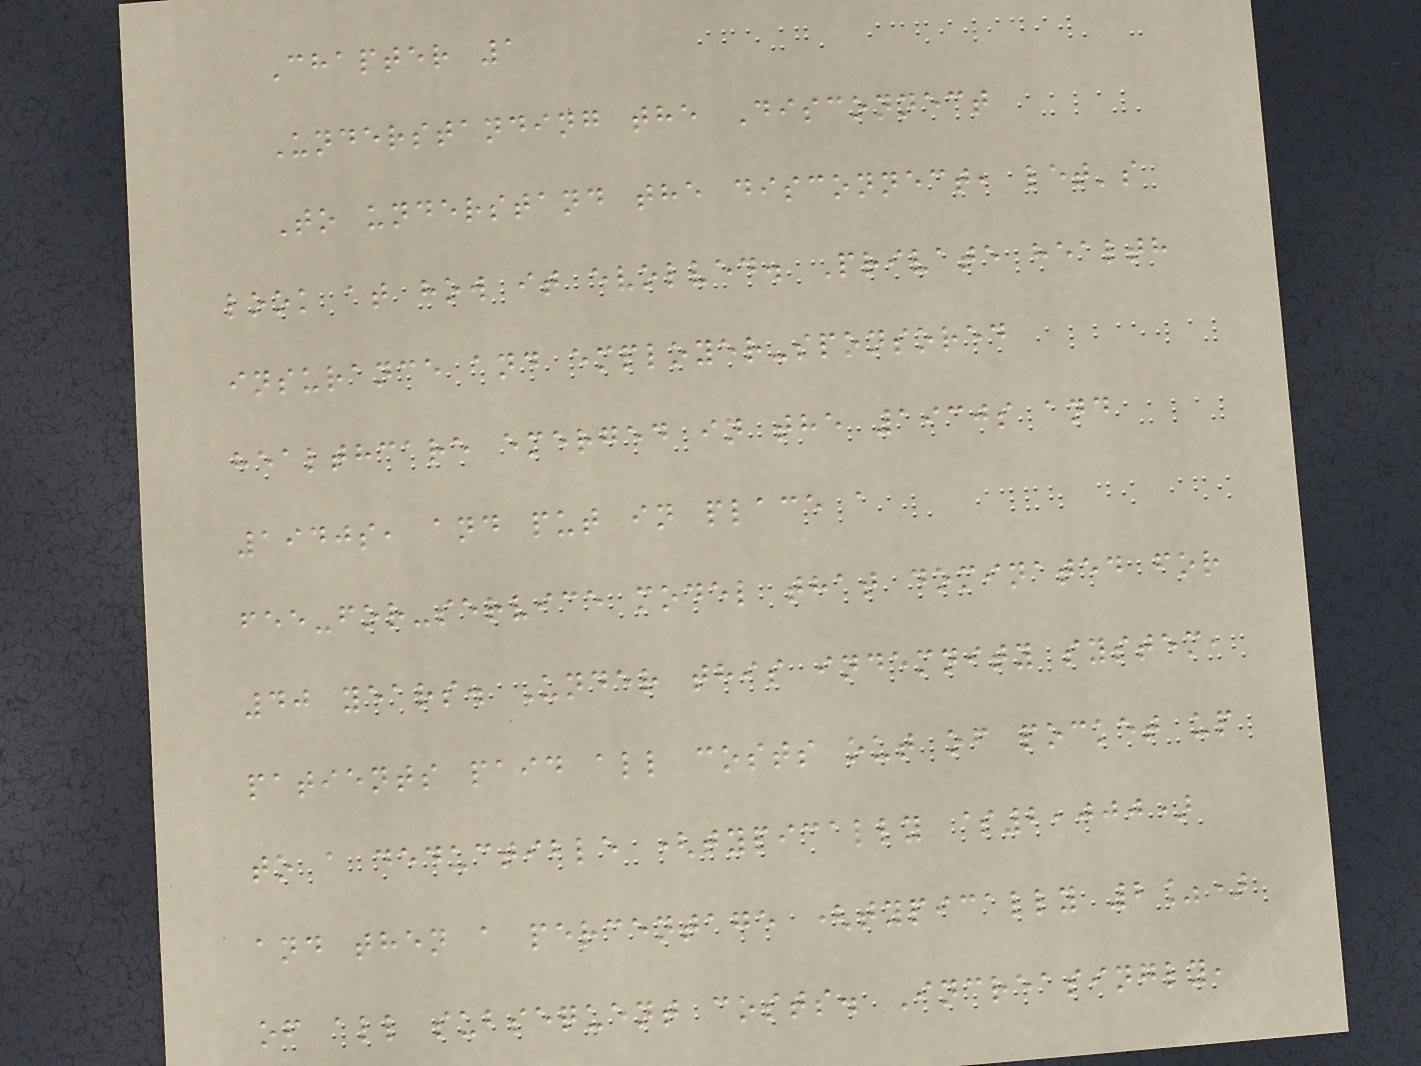Chapter 1
Understanding the Disconnect
To understand the disconnect, let's
look at how it evolved. Private health
insurance and employer-sponsored
healthcare emerged in the 1930s and
1940s, and put in place a
fee-for-service model that dominated for
40 years. Under this indemnity system,
patients paid all costs out of pocket up
to a deductible (typically $2,000)
and then a percentage (typically 2%)
of all subsequent costs. Increasingly,
